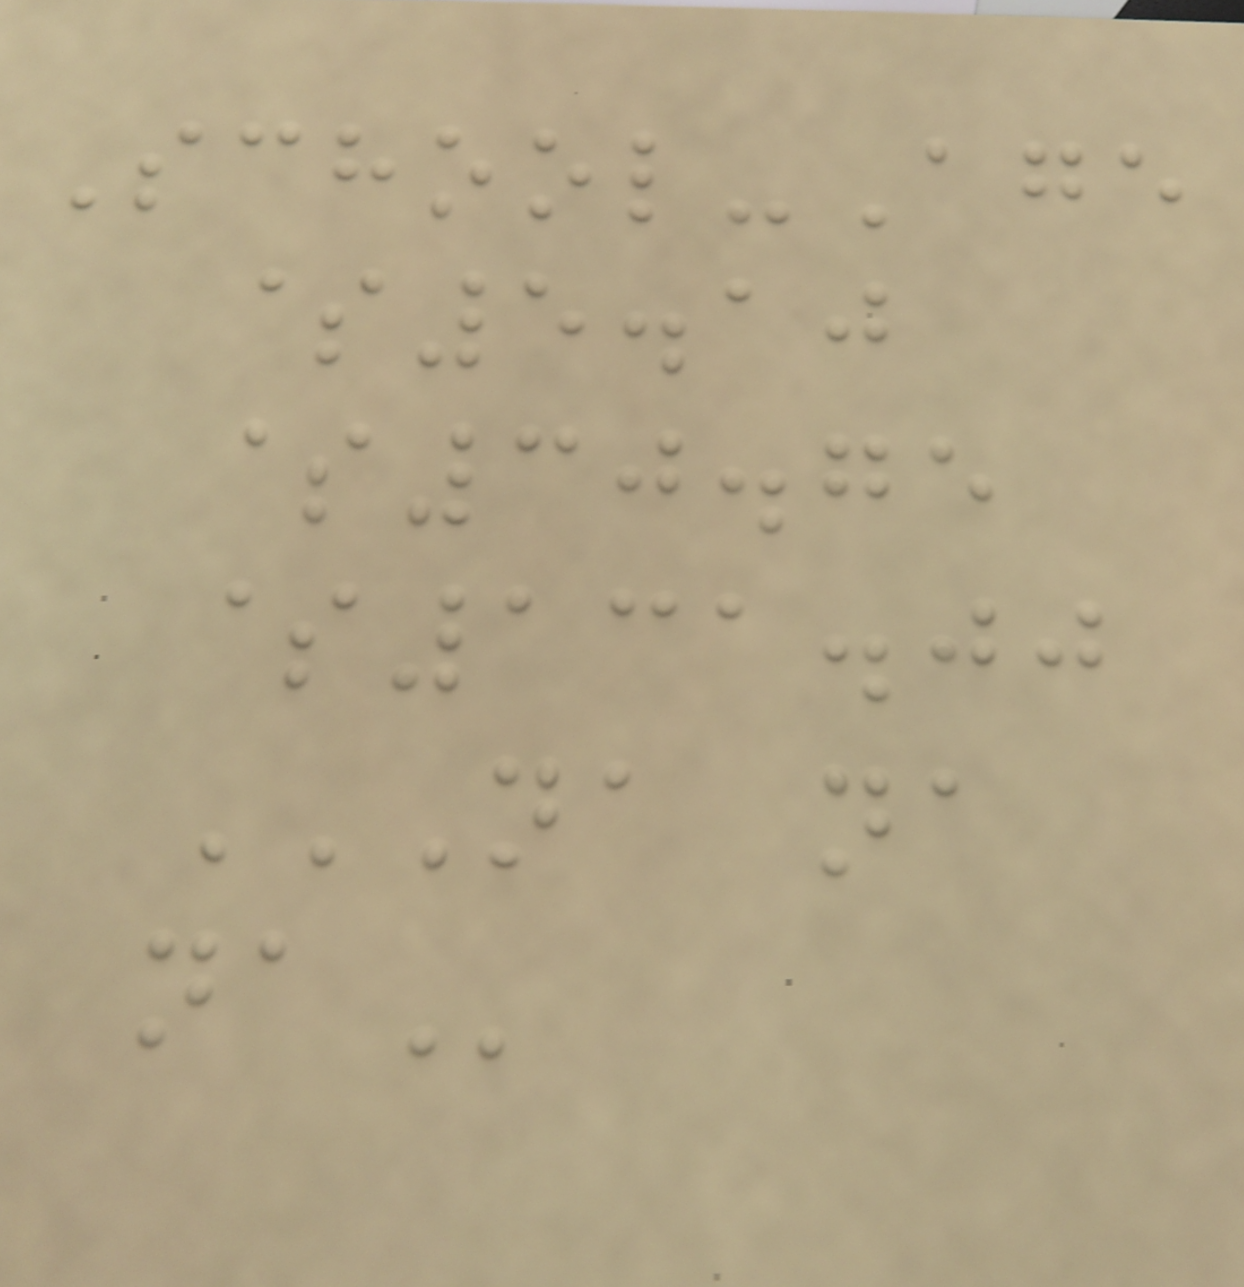School-Age
$5.10
$30.75
$131.00
NA NA
NA
